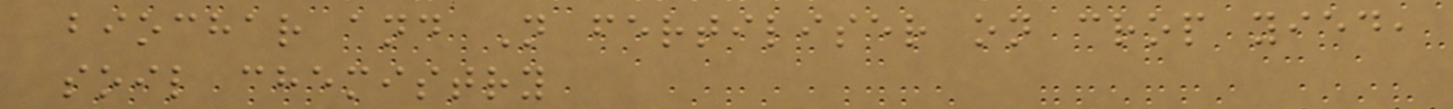biochar and N fertiliser on crop yied,
soil chemistry
